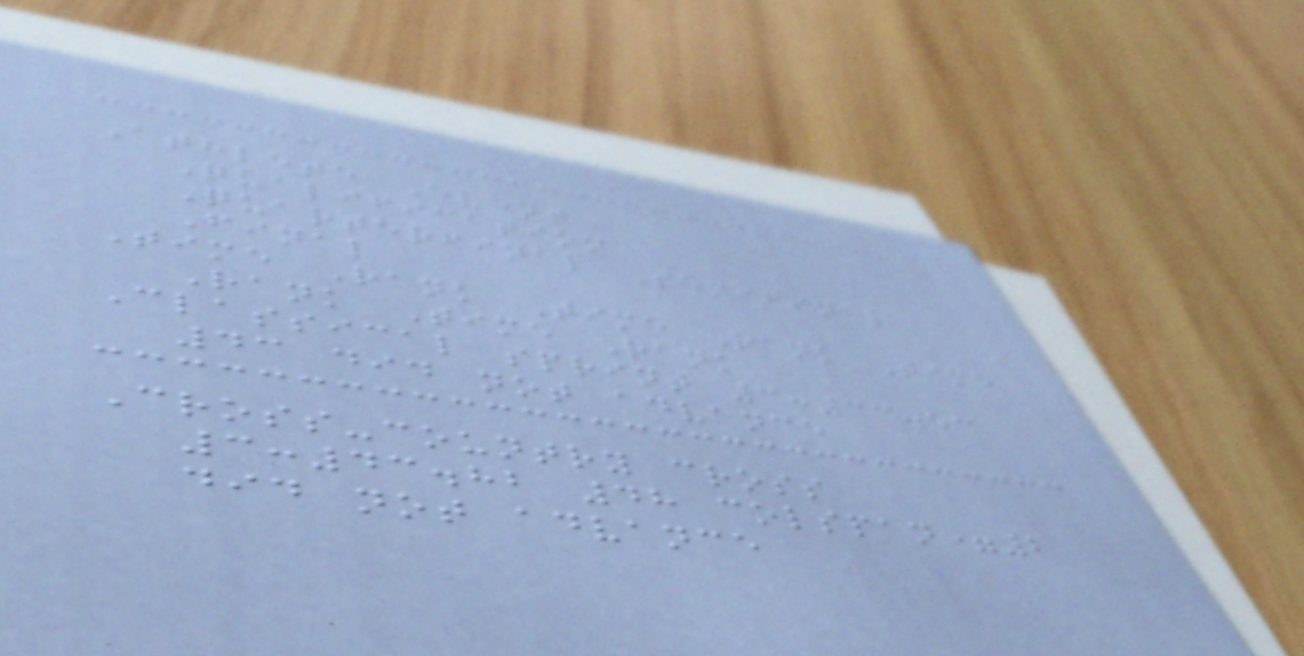Athlete Event
Qualification
Quarterfinal Semifinal
Final
Time Rank Time Rank Time
Rank Time Rank
Classical sprint 3:33.53
43 did not advance
Cross-country cross
3:43.82 48 colspan=2
did not advance
